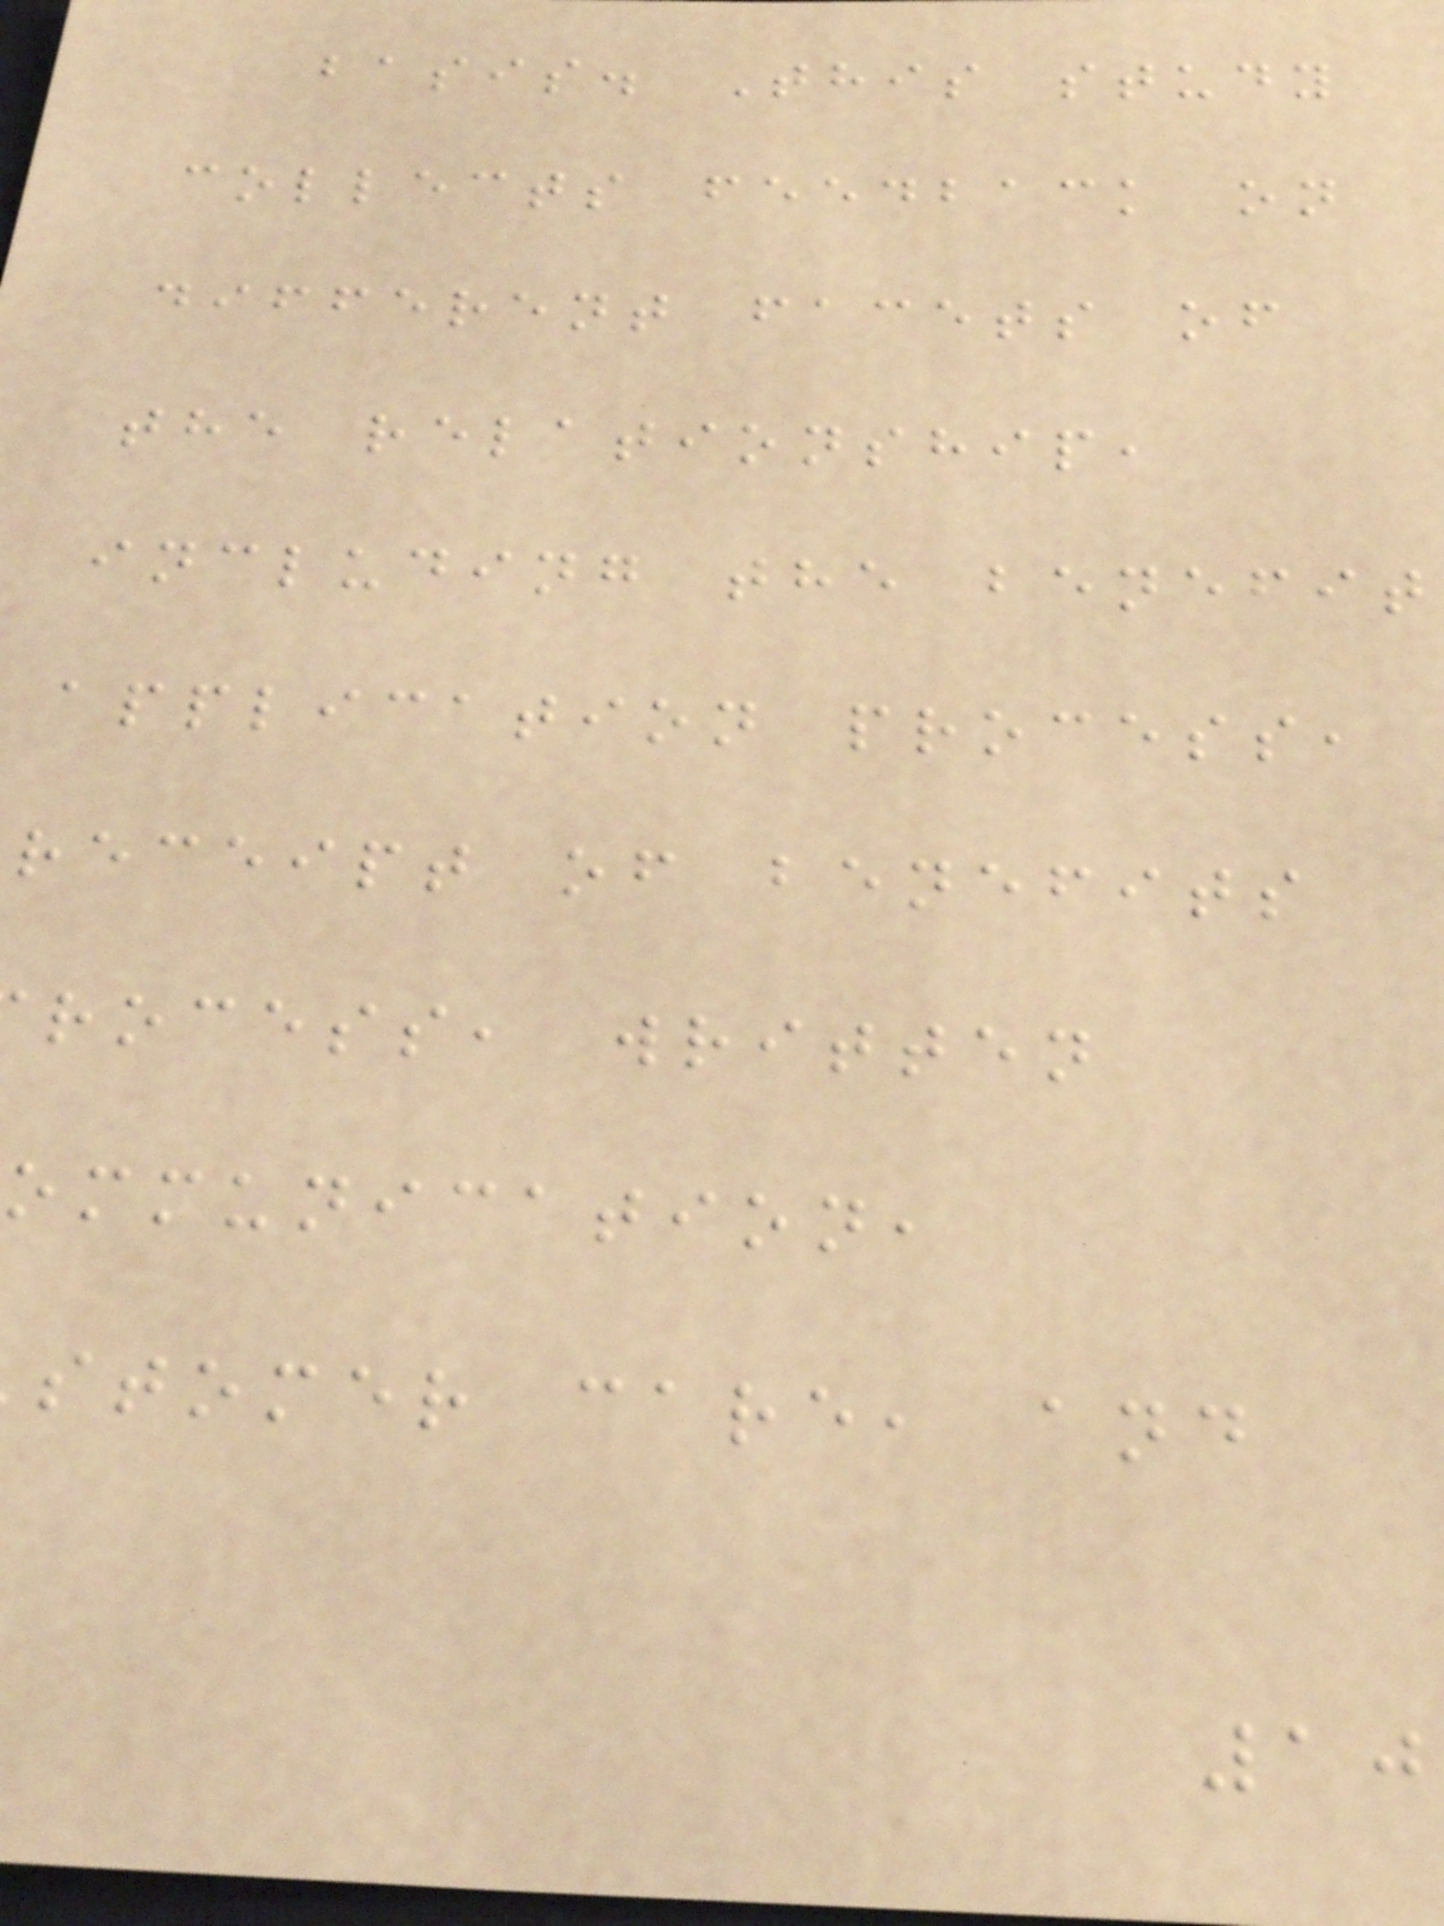basis. This study
collects feedback on
different facets of
the relationship,
including the benefit
application process,
receipt of benefits
rocess, written
ommunication,
stomer care, and
